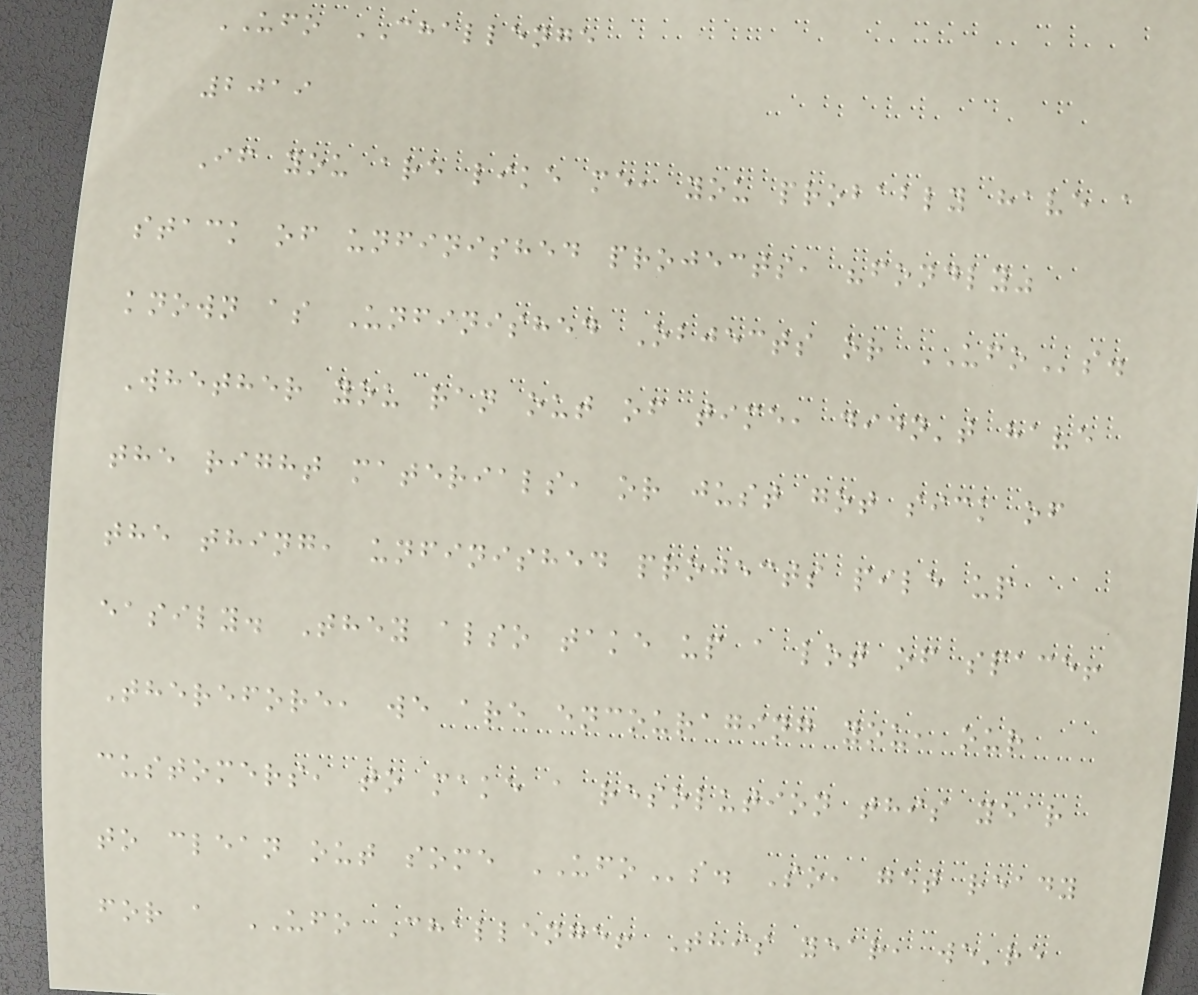UFO CHALLENGE
2019
If you are like me, you probably have a
stack of unfinished projects, "fondly"
known as Unfinished Objects or UFOs.
Whether you ran out of time, didn't have
the right materials, or just got sick of
the thing, unfinished projects pile up
easily. They also take up a lot of space!
Therefore, we are encouraging you, our
customers, to make a resolution this year
to clean out some UFOs. So, get ready
for a UFO Challenge! This year, we're
